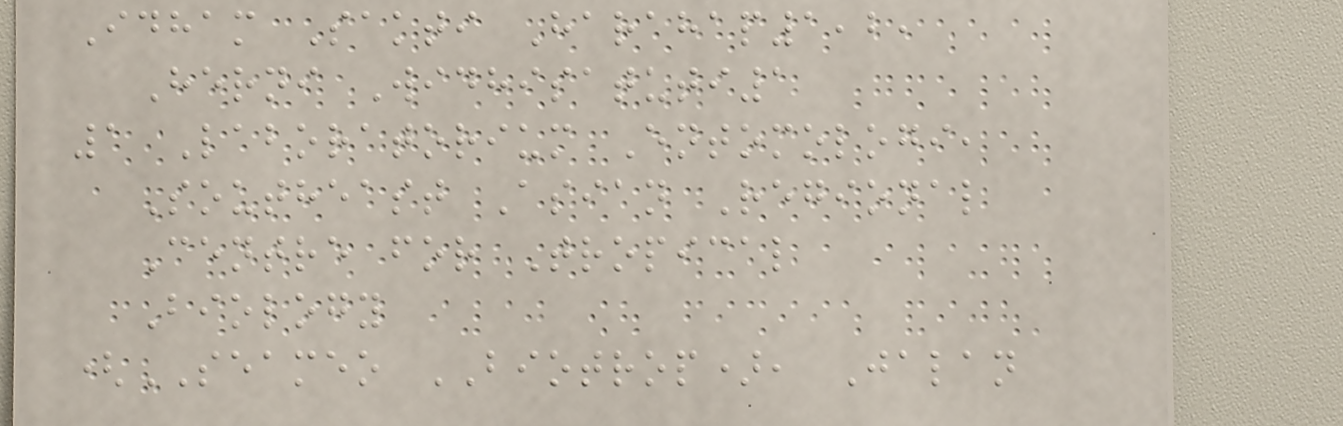Idham Sakti Harahap1,2,
Herni Widhisatuti1
1 Laboratorium Entomologi,
Southeast Asian Regional
Centre for Tropical
Biology
(SEAMEO BIOTROP), Jalan
